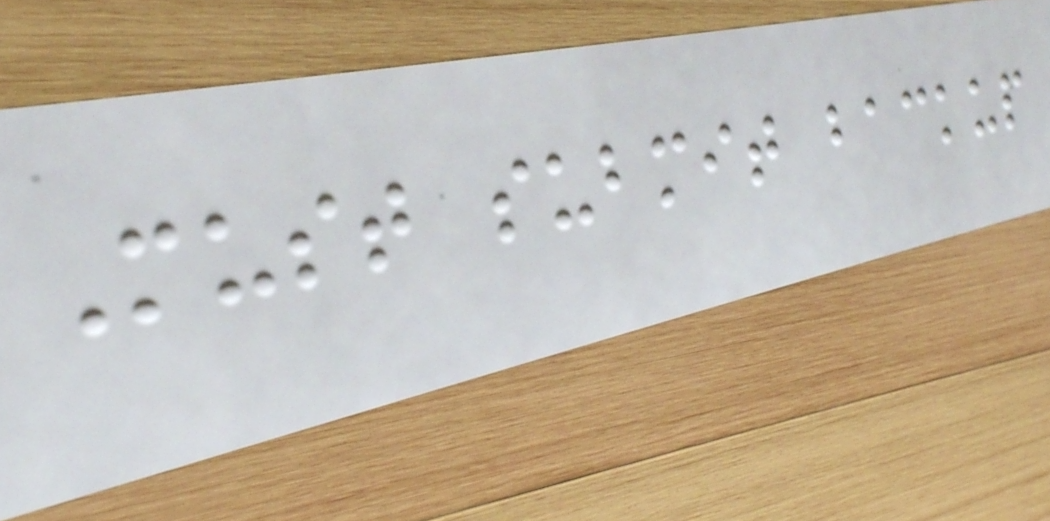Must submit backup
